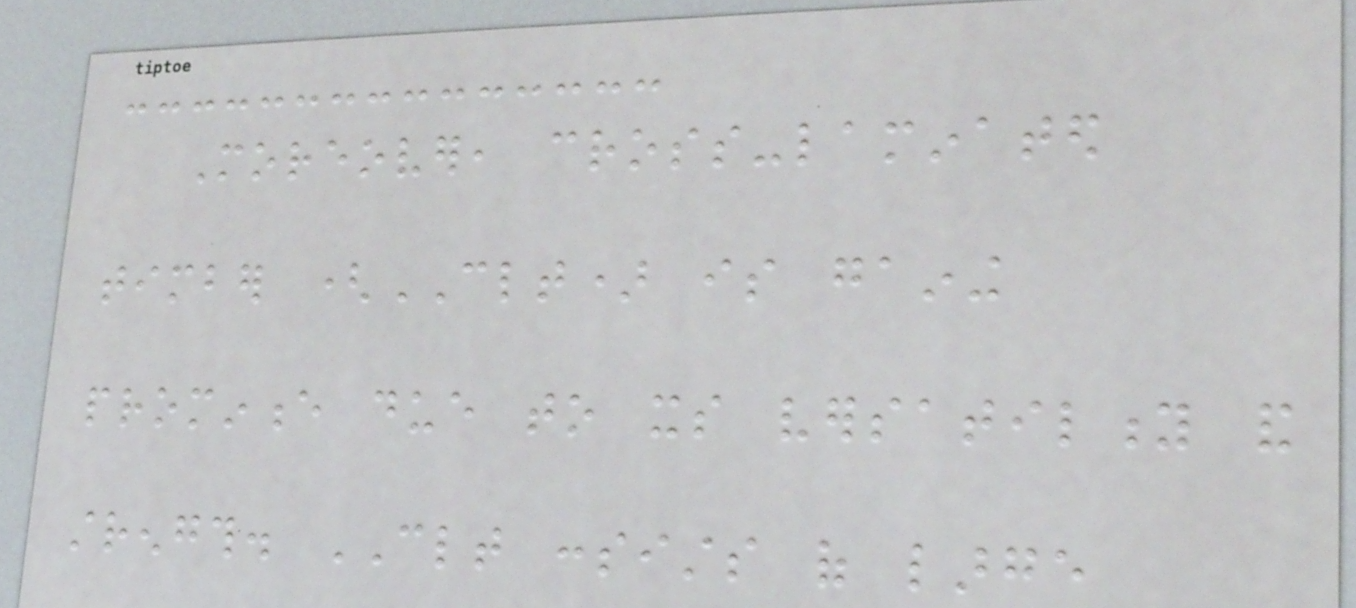Moreover, cross-laminated
timber (CLT) is gaining
prominence due to its versatility and
strength. CLT consists of large
